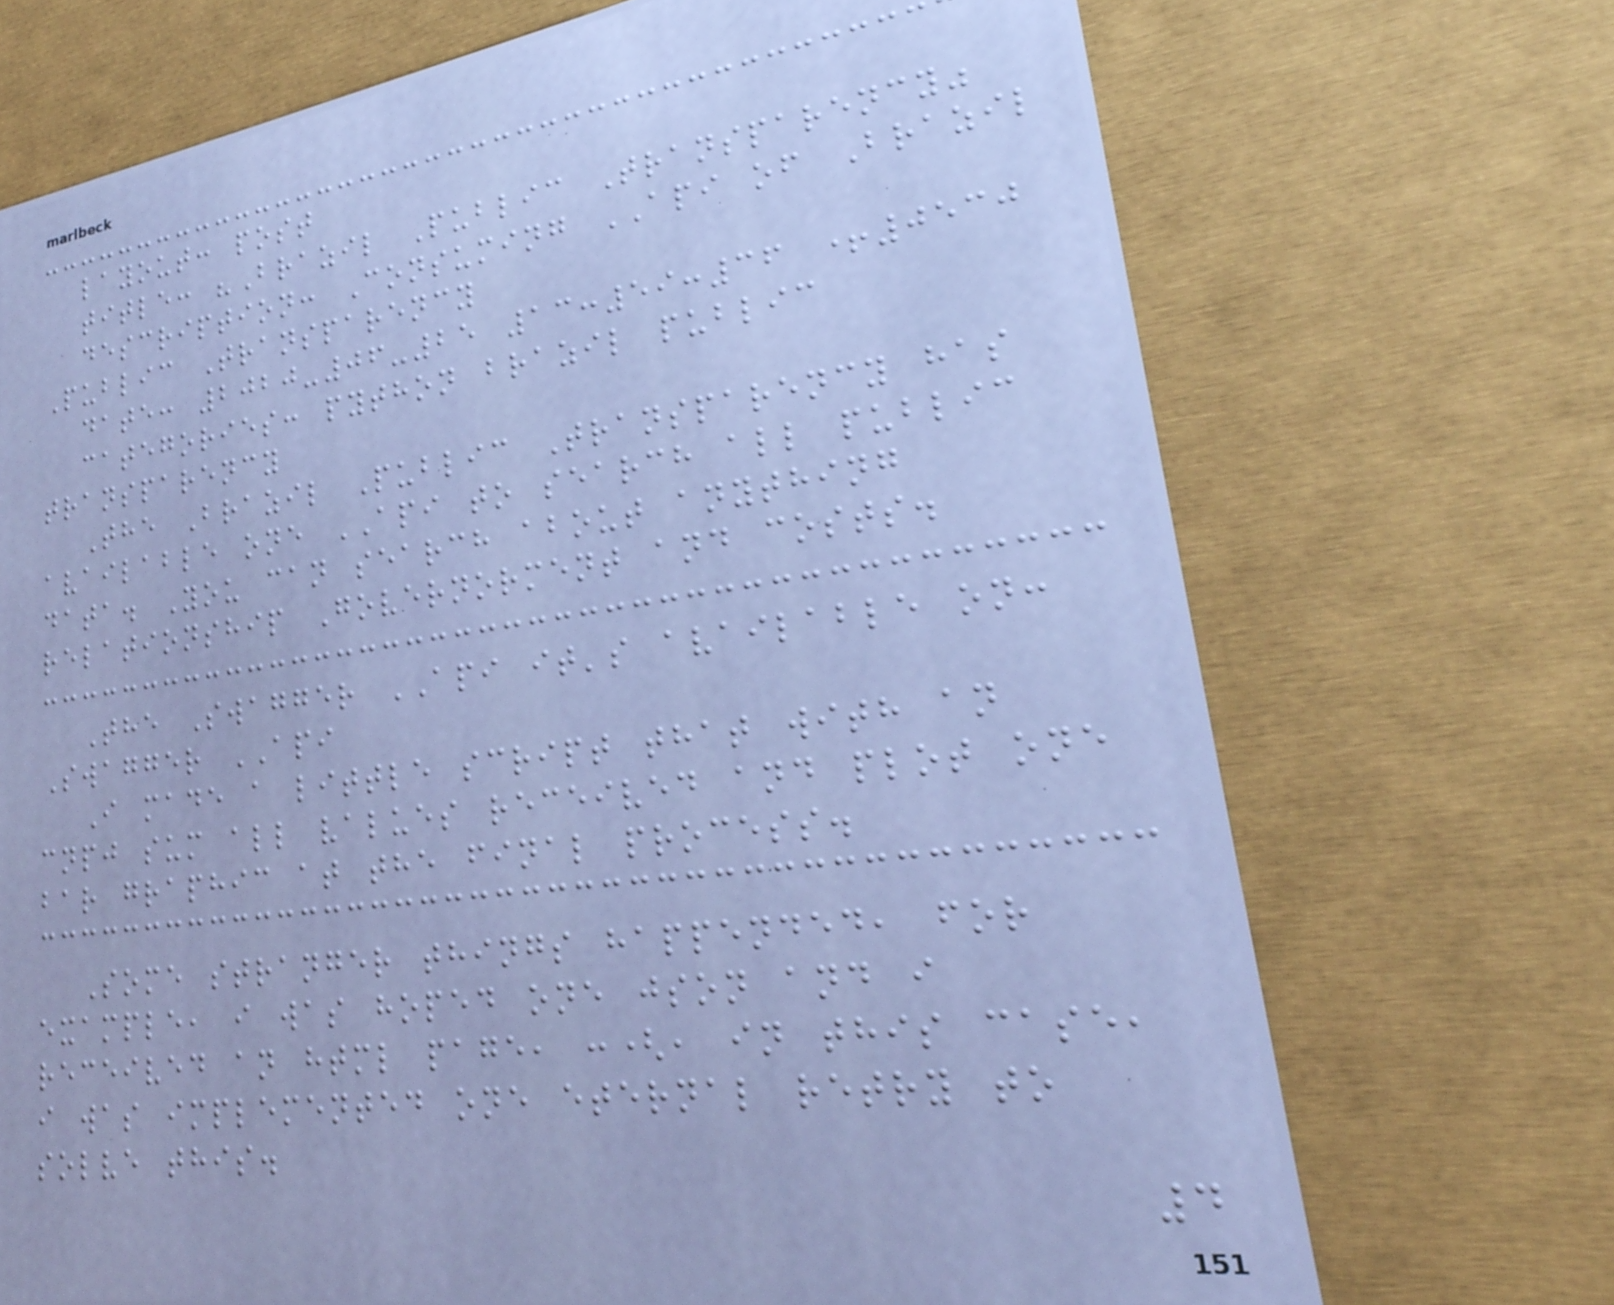layout: post
title: "Brazil Public Transparency"
description: Consuming API of Brazil
Public Transparency
date: 2020-06-25 13:59:36 +0530
categories: python brazil public
transparency
The Brazil Public Transparency has
available one API to search all public
data. You can search about anything
relationship Governorment and costs.
The Swagger API it's available on:
Swagger API
I made a little script that with an
cnpj sum all values received and plot one
bar graphic at the final process.
Some stranger things happended, for
example, i was hoped one json and i
received an html page, :(, in this case,
i was implemented one eternal retry to
solve this.
4
